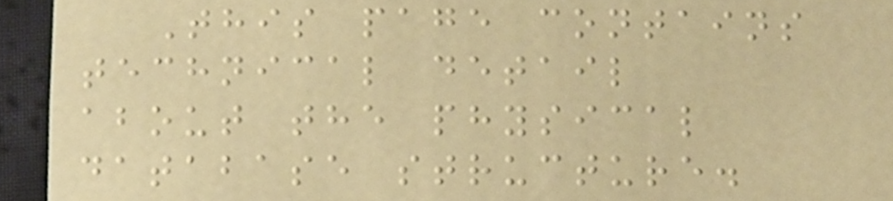This page contains
technical detail
about the physical
database structure.
